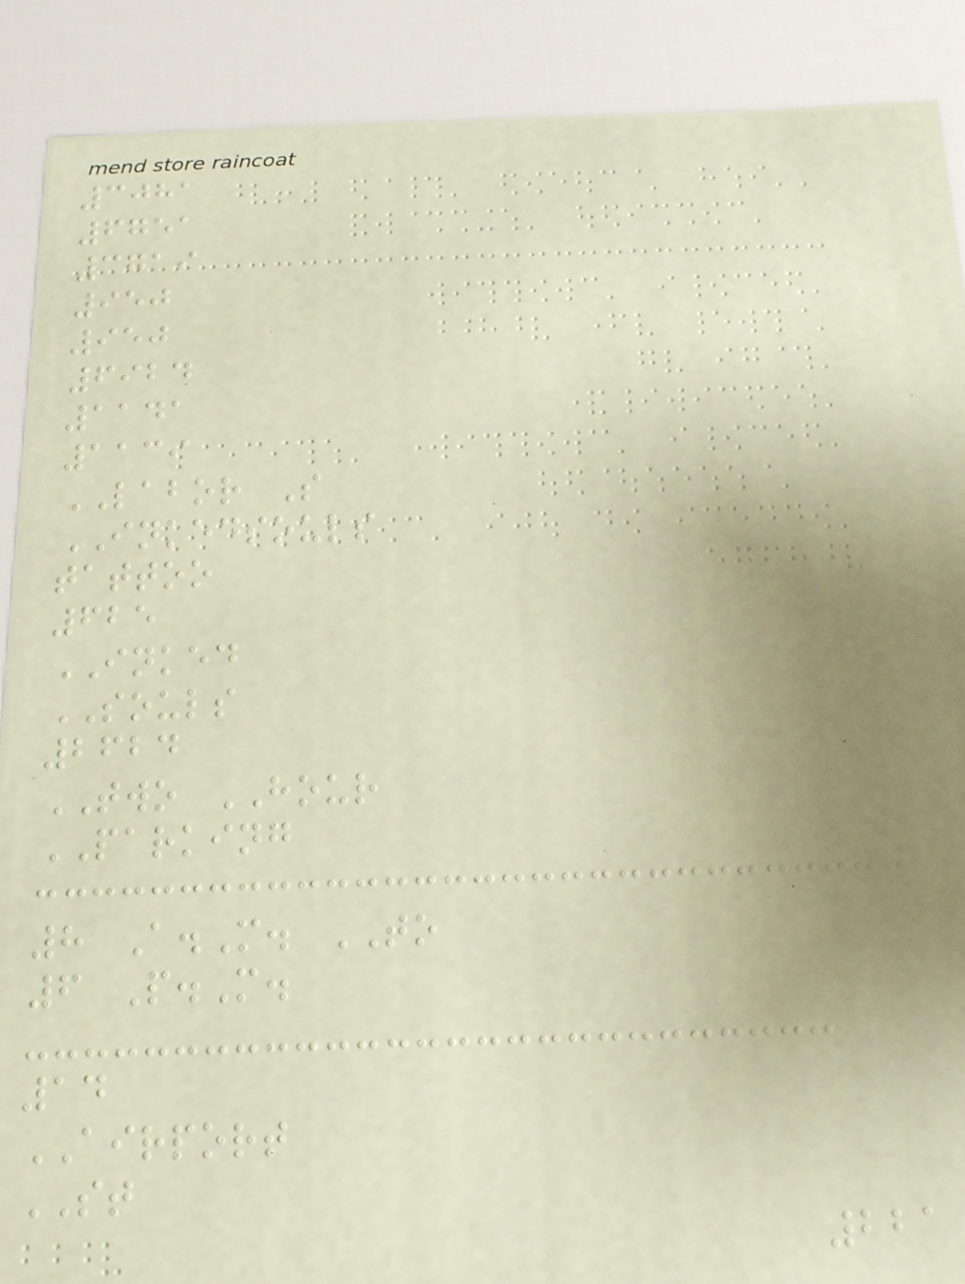3081
6751
3719
950
950
6924
1141
1139
LABOR S
INKEDSOULS
tattoo
625
INKED
SOULS
2624
TWO HOUR
PARKING
8 A.M. TO
6 P.M.
14
AIRPORT
ST
221
